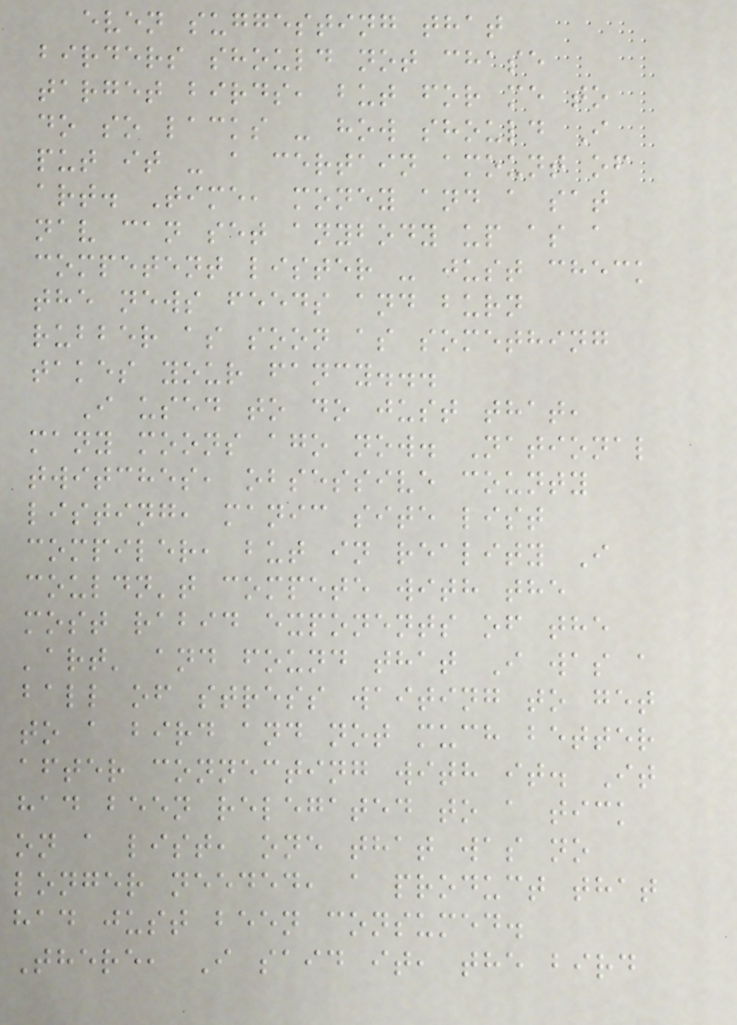even suggesting that
birders should not chase
target birds, but for me to
do so lacks - how should I
put it - a certain amount of
art. Time, money and a sat
nav can set anybody up as a
competent lister - just check
the news feeds and burn
rubber as soon as something
takes your fancy...
I used to do just that,
many moons ago now. National
twitches, obsessive county
listing, manic site list
compiler, but in reality I
couldn't compete with the
most rabid exponents of the
'art' and found that I was a
ball of stress waiting to get
to a bird and not much better
after connecting with it. It
had been relegated to a tick
on a list, one that was no
longer needed, a product that
had just been consumed.
There, I said it, the bird
